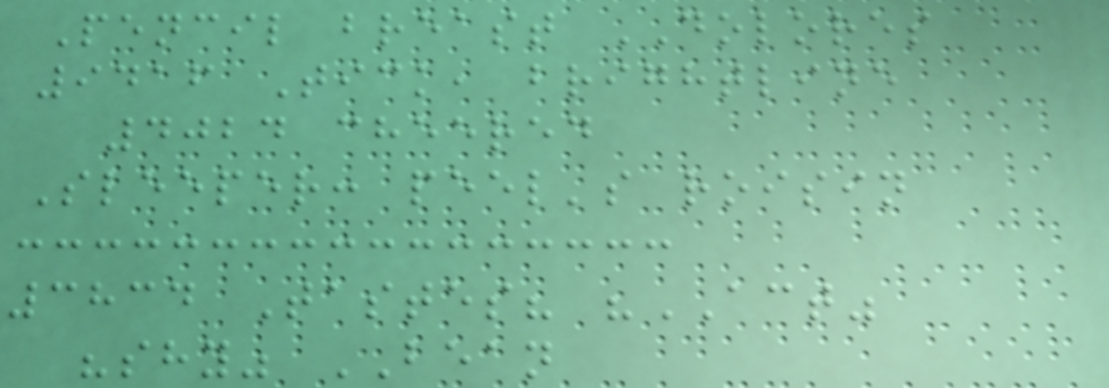Pencil breast DOLORES
9416 Tick, brightline
4024 cheered
Sleeper: peel's roisin
3834 Tastes? "ACT"
"shy" BEAN
